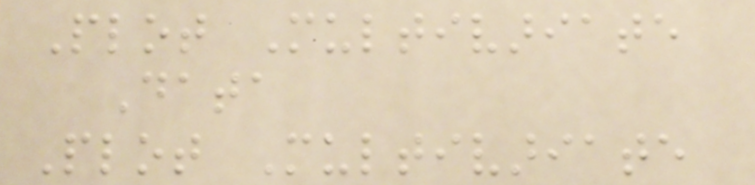Plot Multivariate
Data
Plot Multivariate
